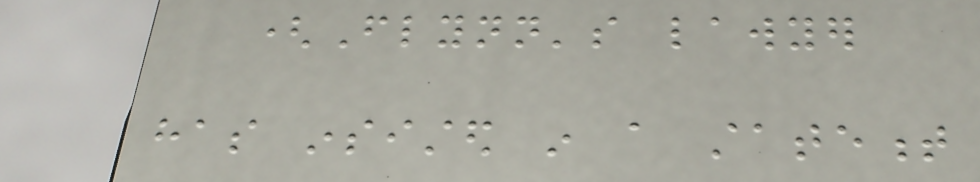(Flynn's lawyer
has insisted in a statement
